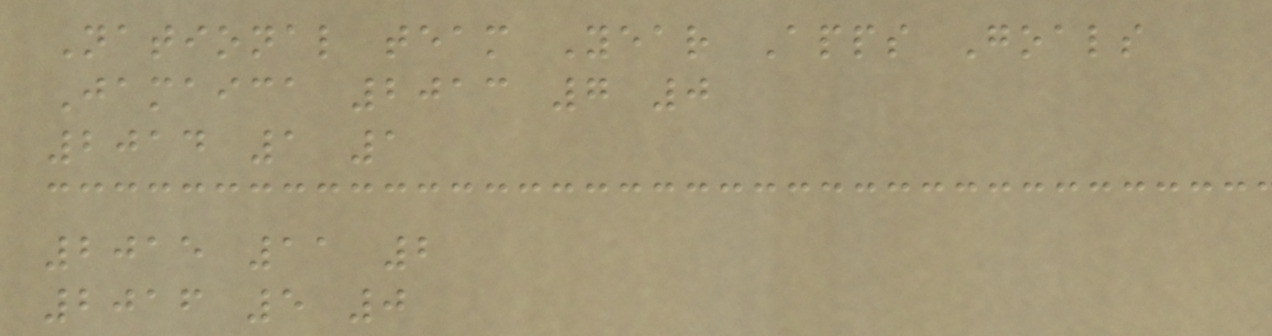National team Year Apps Goals
Jamaica 2013 7 0
2014 1 1
2015 11 2
2016 5 0
